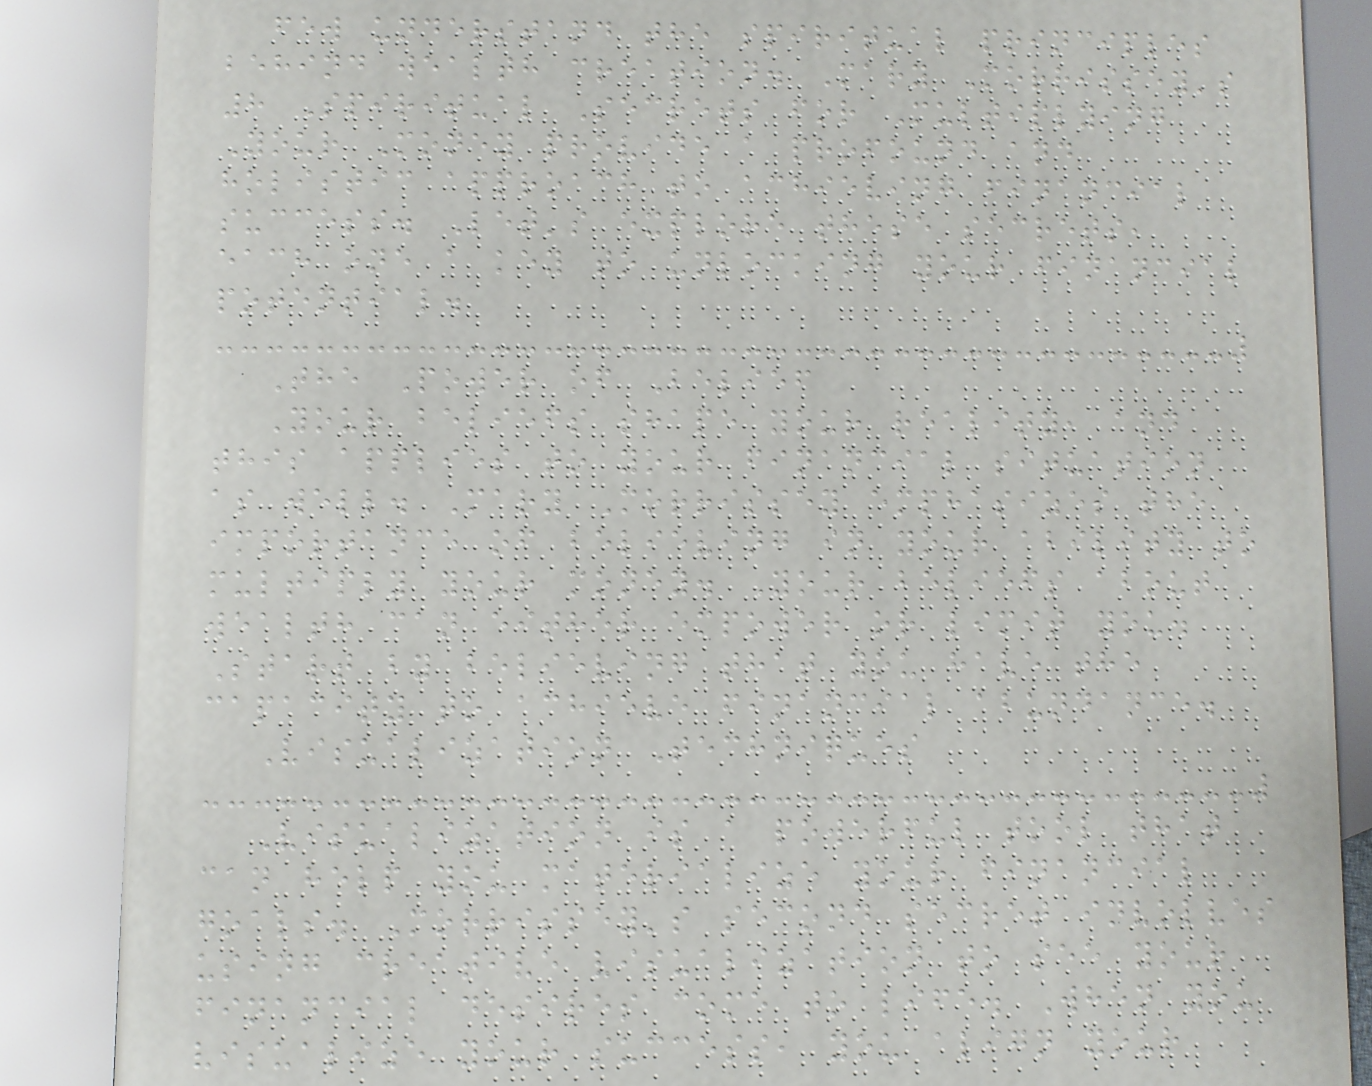few understand the spiritual principles
behind wealth creation. Mary Morrissey's
8 Spiritual Secrets for Multiplying
Your Money provide a profound and
holistic approach to achieving financial
success. Let's explore these secrets,
each one a key to unlocking your financial
potential.
The Power of Belief
Your beliefs shape your reality, and
this applies to your financial situation
as well. Mary Morrissey emphasizes the
importance of believing in your ability to
multiply your money. Your beliefs about
wealth can either empower or limit you.
Start by believing that you have the
capacity to achieve financial abundance.
Visualization Techniques
Visualization is a powerful tool that
can help you materialize your financial
goals. Morrissey's second secret involves
using creative visualization to see your
financial desires come to life. When you
visualize your success, you align your
